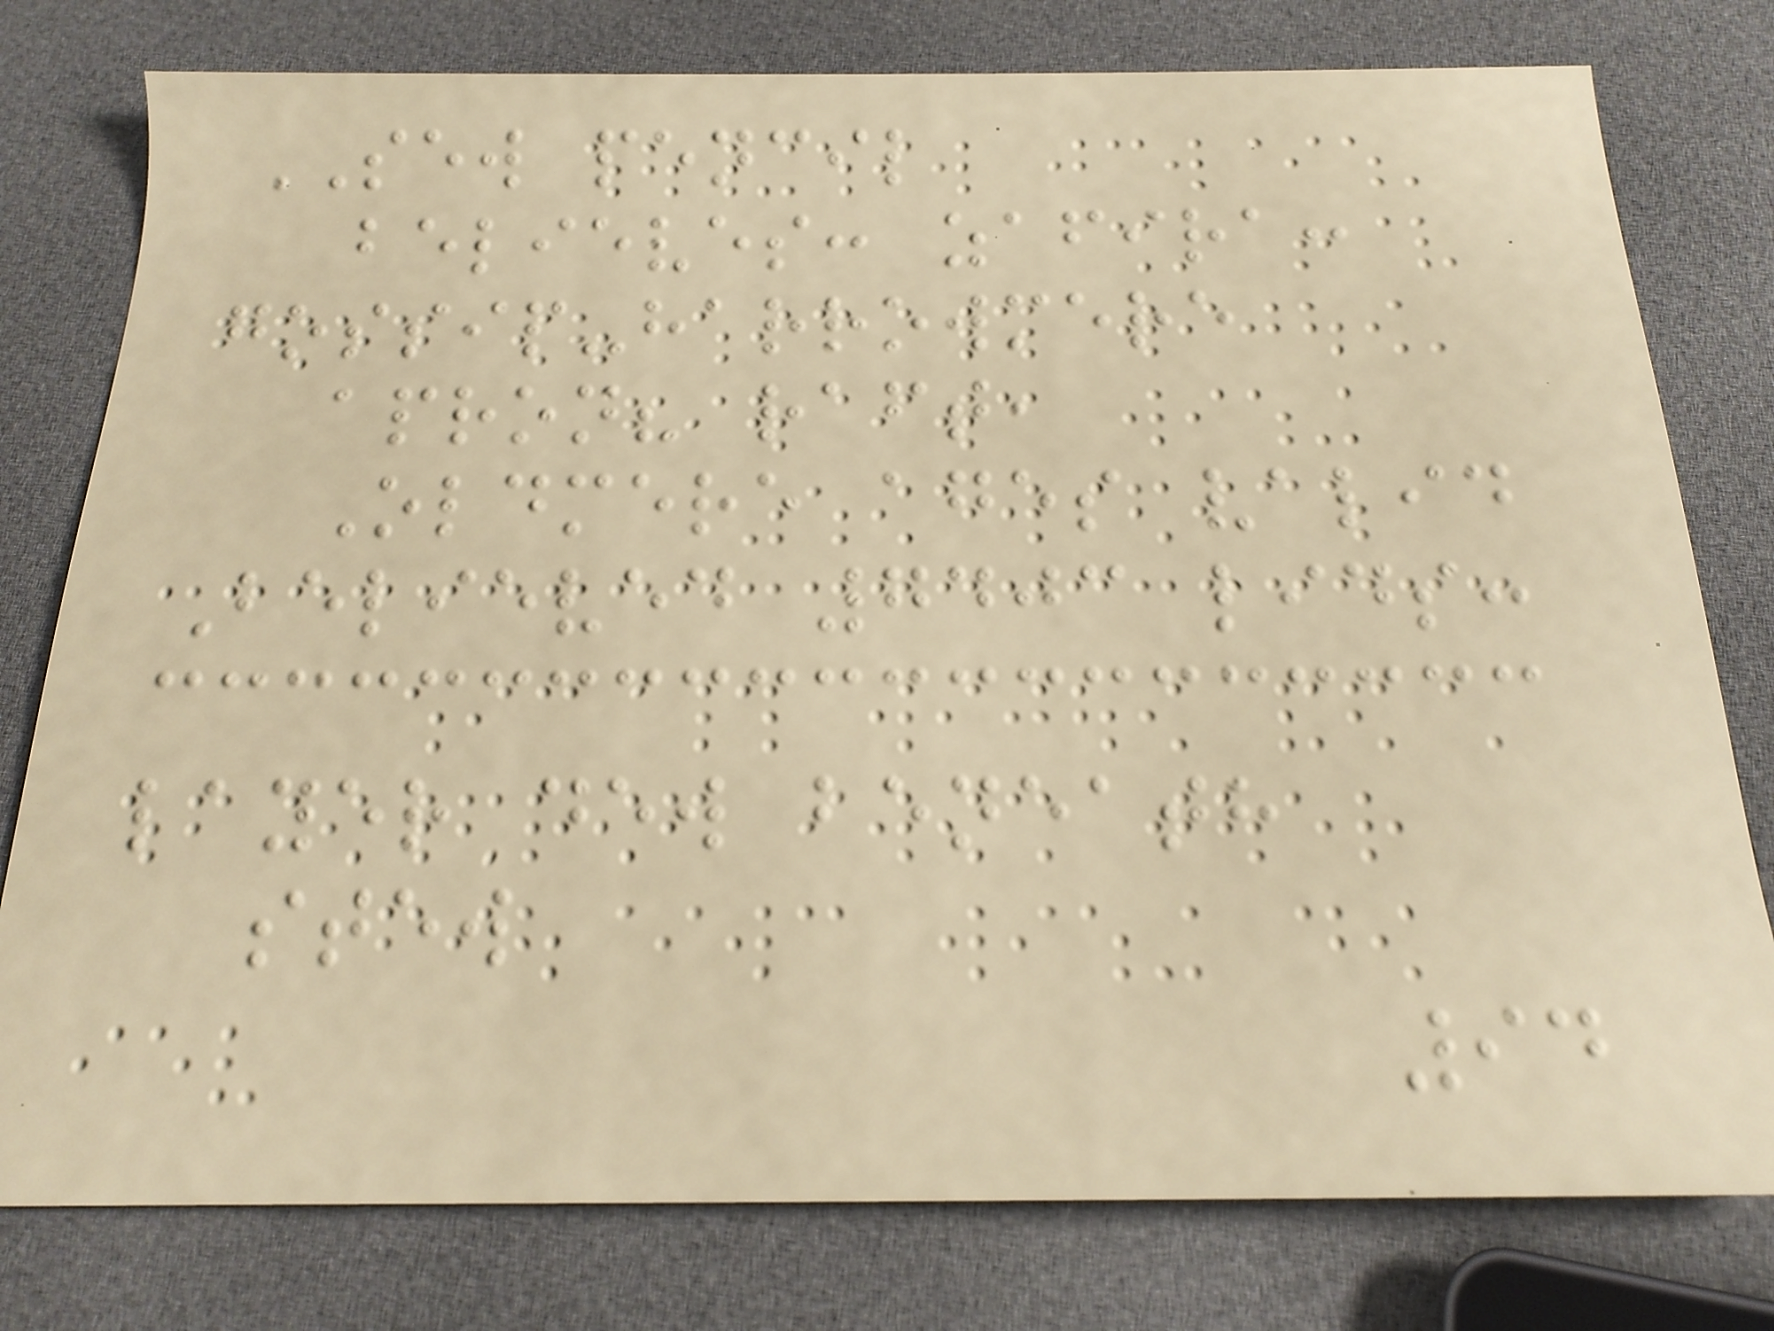SEW pencil
believes: zafira:
gossip-harrowmere
apron? raft,
Oldmere ages valid
Believed 7403 lids:
layer dew beneath
stew
94
